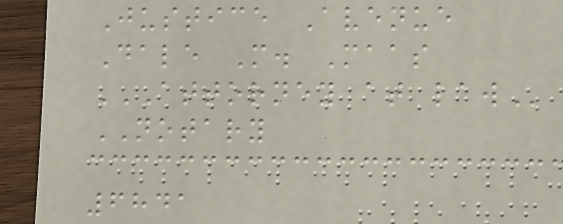Justice Avenue
Dale M. Maas
ATTORNEY AT LAW
NOTARY
6841
